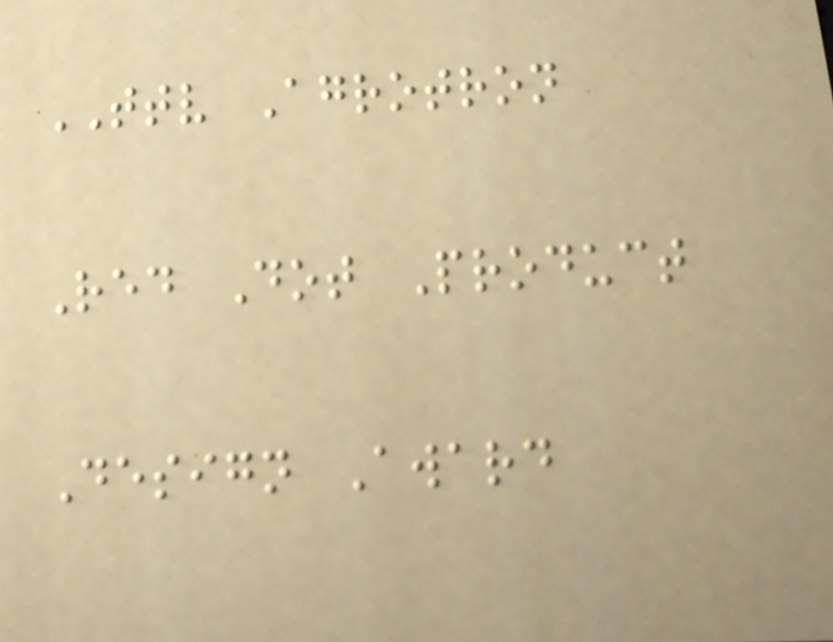TTV Agrotron
Red Dot Product
Design Award
